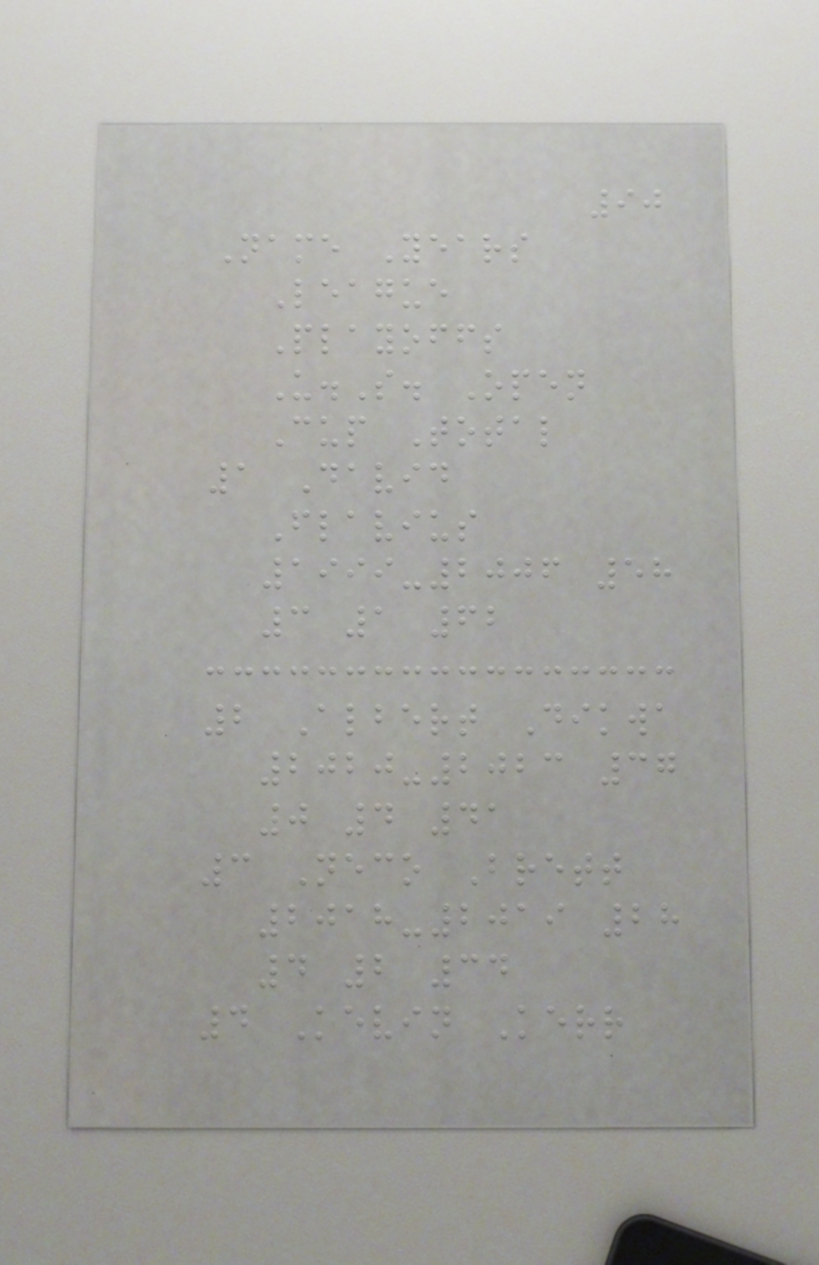90
Name Years
League
Playoffs
U.S. Open
Cup Total
1 David
Flavius
1999-2006 58
3 1 62
2 Albert Dikwa
2020-2023 37
0 4 41
3 Neco Brett
2018-2019 28
4 2 34
4 Kevin Kerr
